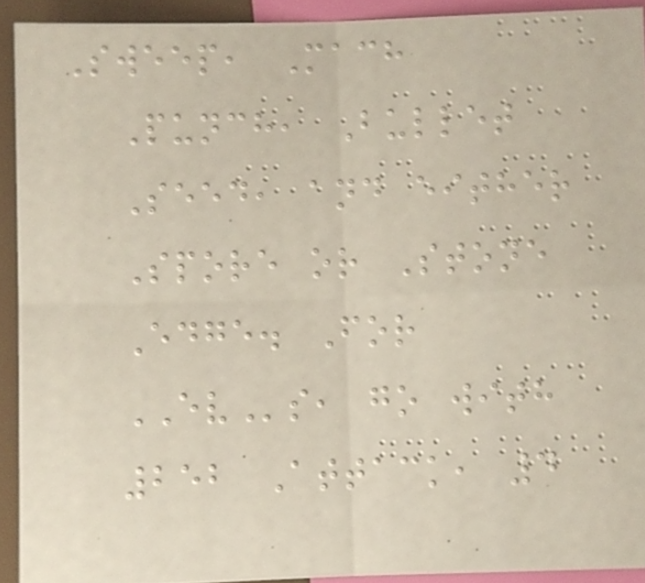Sweep, Mach
Punch, Bullet
Seed, and either
Spore or Stone
Edge. For
EVs, go with
252 Attack, 4
